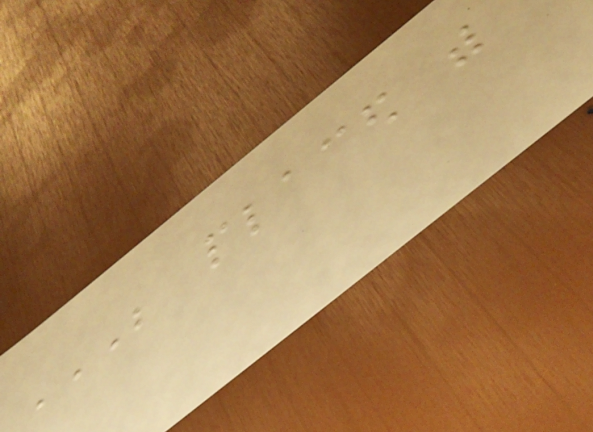BE PLACED WITH
